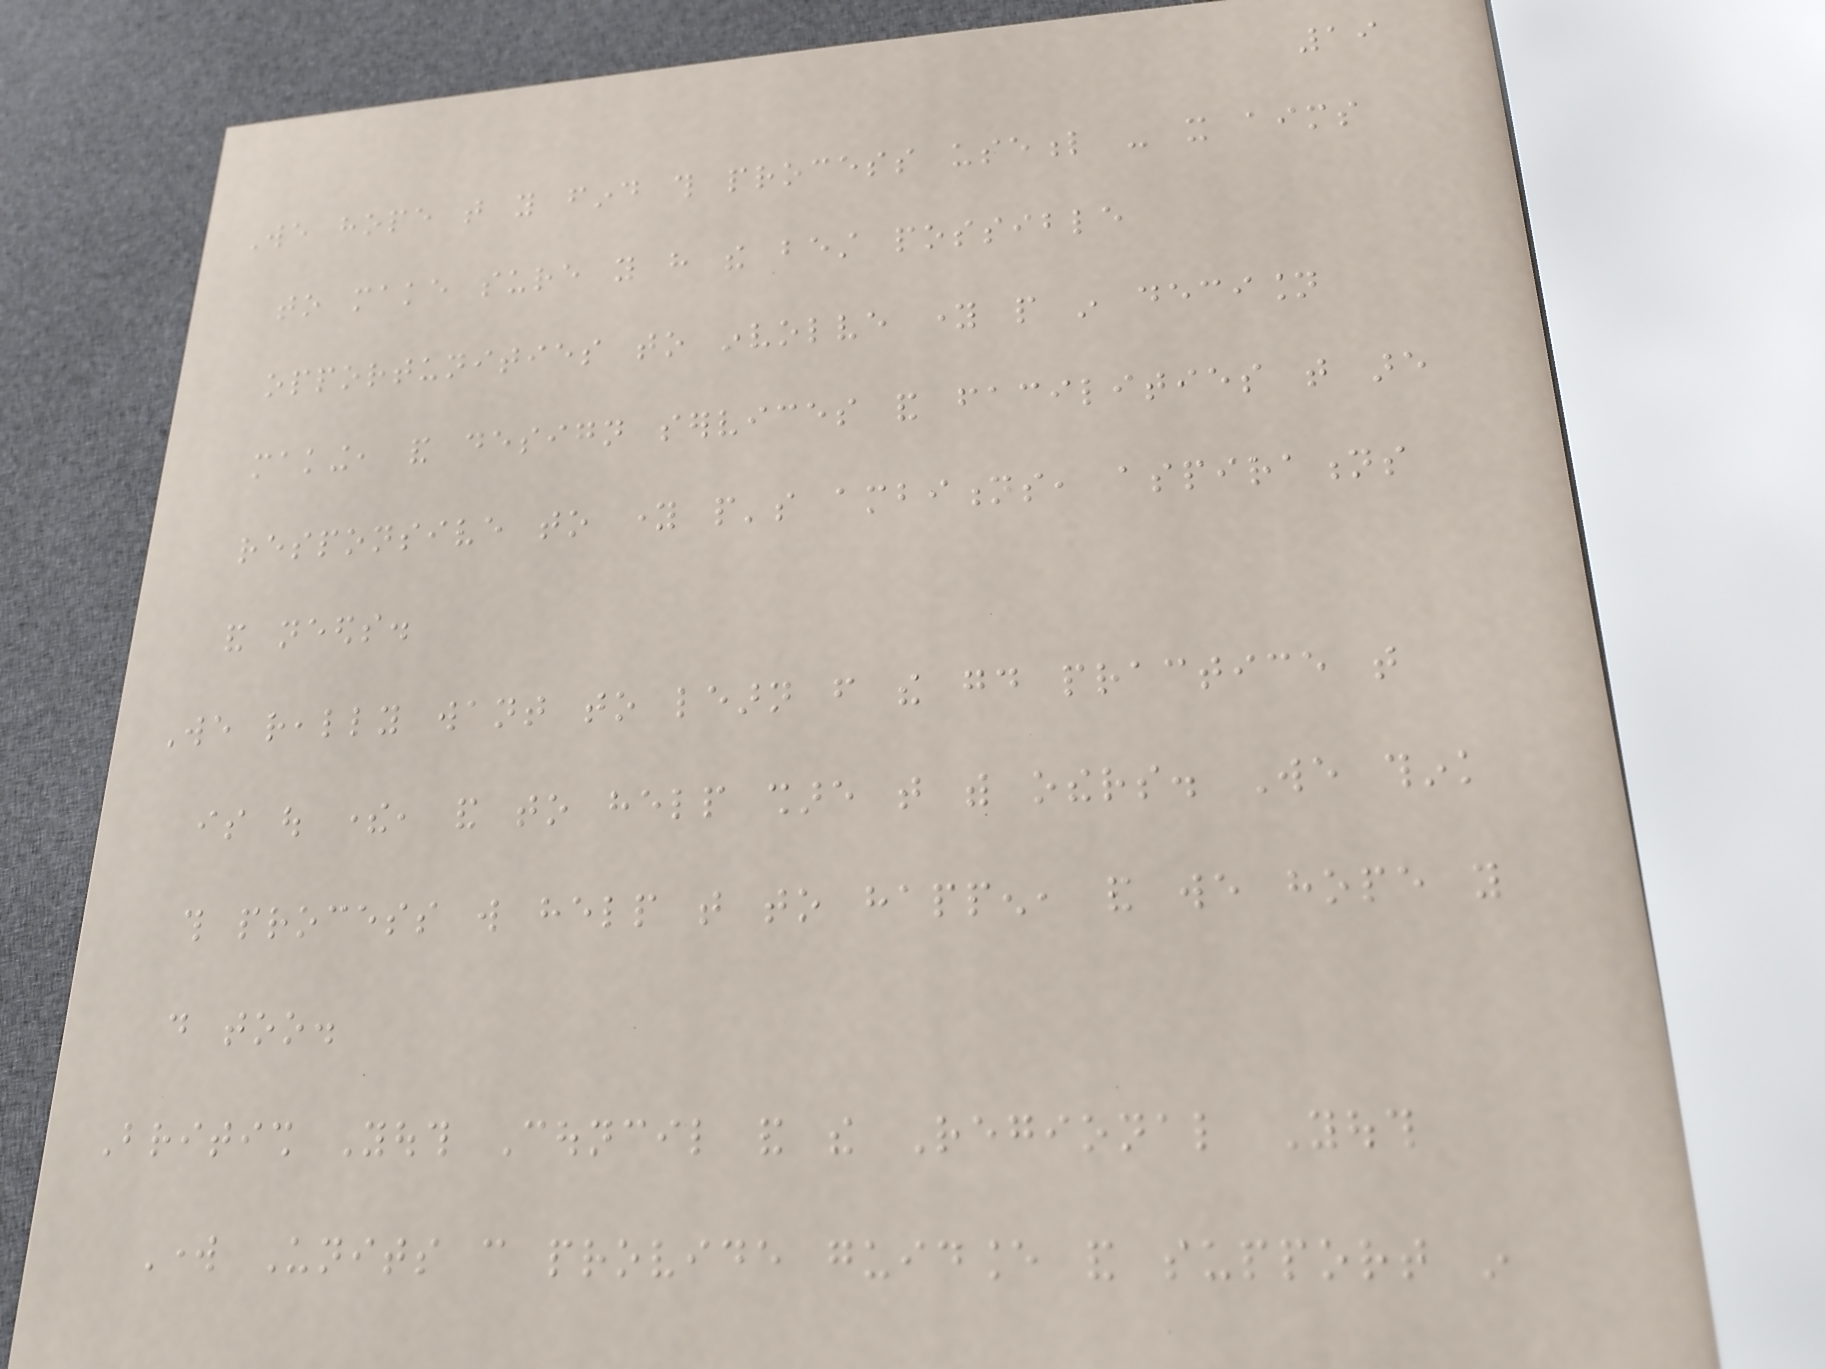19
We hope that you find this process useful - it aims
to make sure you have the best possible
opportunities to involve young people in decision
making, and design services and facilities that are
responsive to young people's ambitions, aspirations
and needs.
We really want to learn from the good practice that
is out there, and to help share that with others. We think
this process will help that to happen, and we hope you
do too.
British Youth Council and the Regional Youth
Work Units can provide guidance and support in
